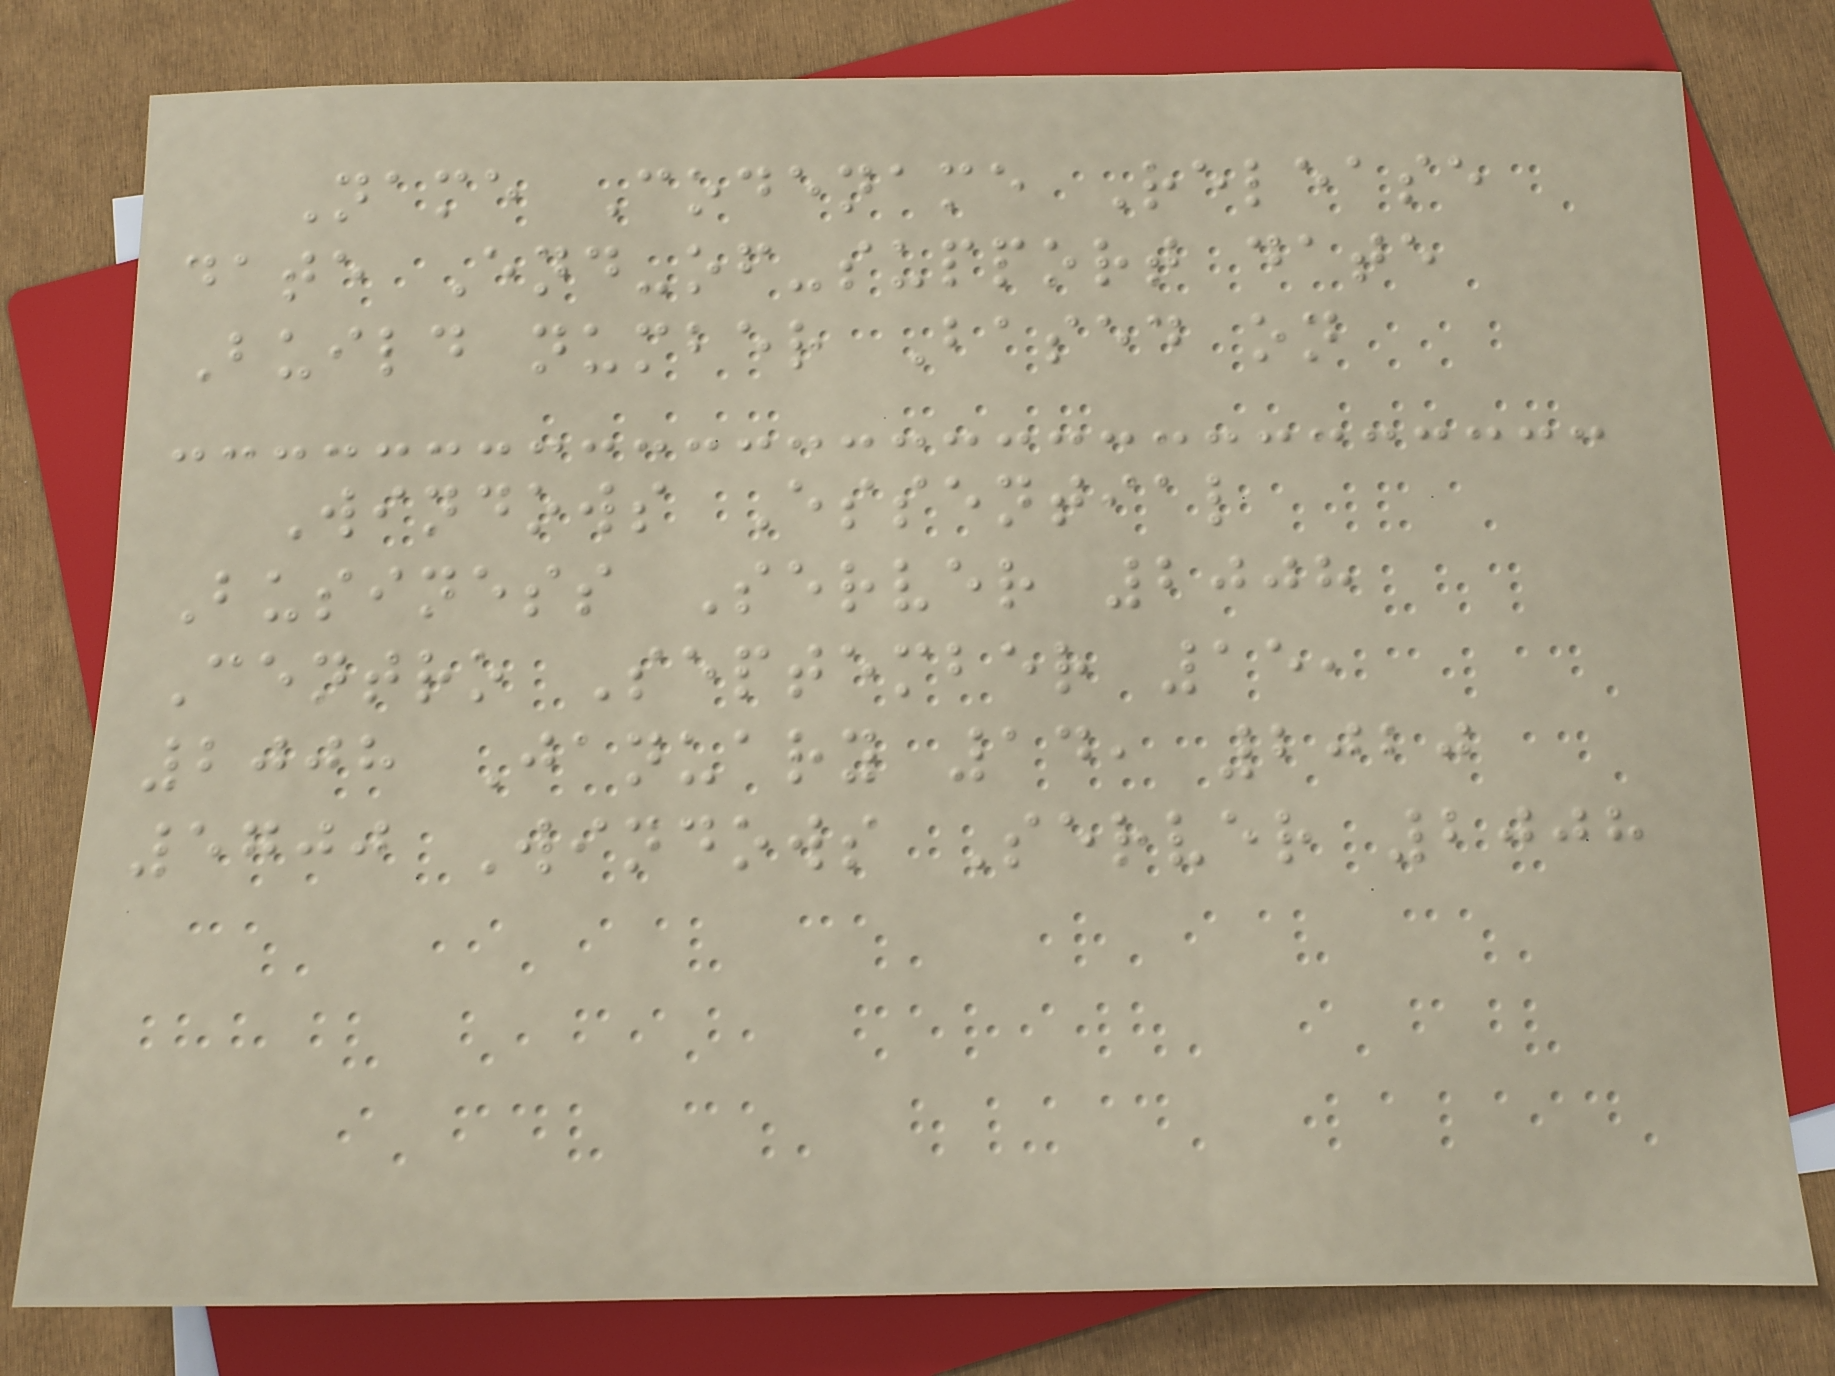Name Codename Release
date End-of-support date
Build number Based on
Windows Essential
Business Server 2008
Centro September 15,
2008 January 14, 2020
5700 Windows Server 2008
